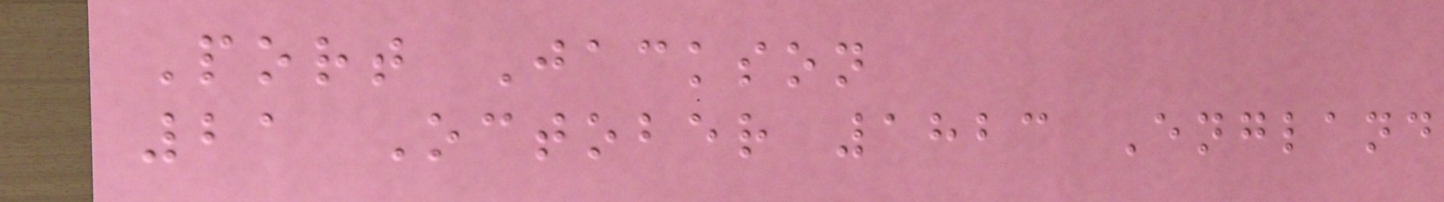Port Jackson
21 October 1823 England
